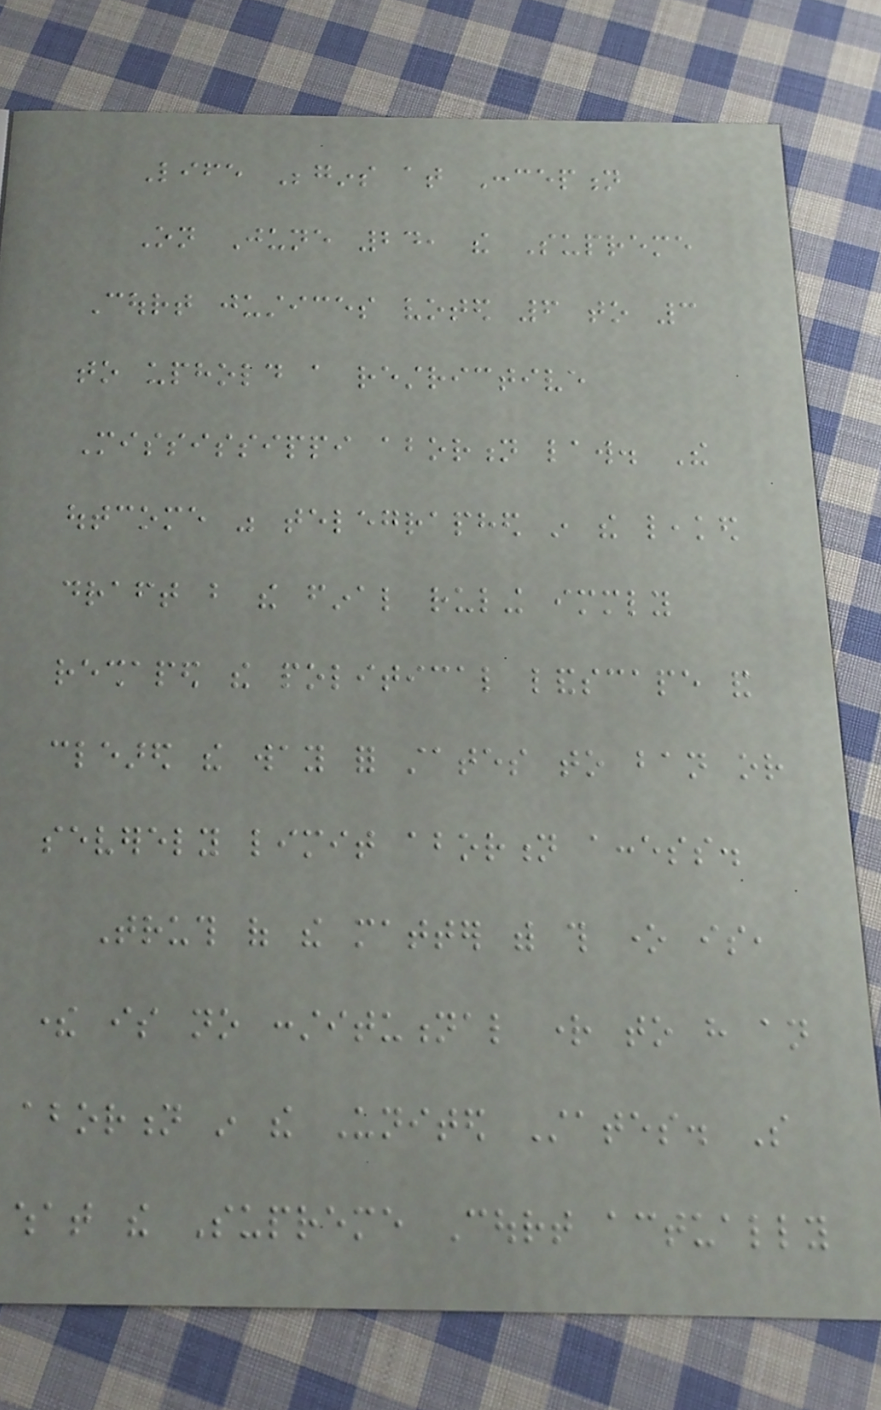Life Begins at Conception
On June 24, the Supreme
Court justices voted 6 to 3
to uphold a restrictive
Mississippi abortion law. The
outcome was telegraphed in the leaked
draft but the final ruling immediately
reshaped the political landscape and
cleared the way for states to ban or
severely limit abortion access.
Truth of the matter with this one is,
there is no constitutional right to have an
abortion in the United States. So
what the Supreme Court actually
